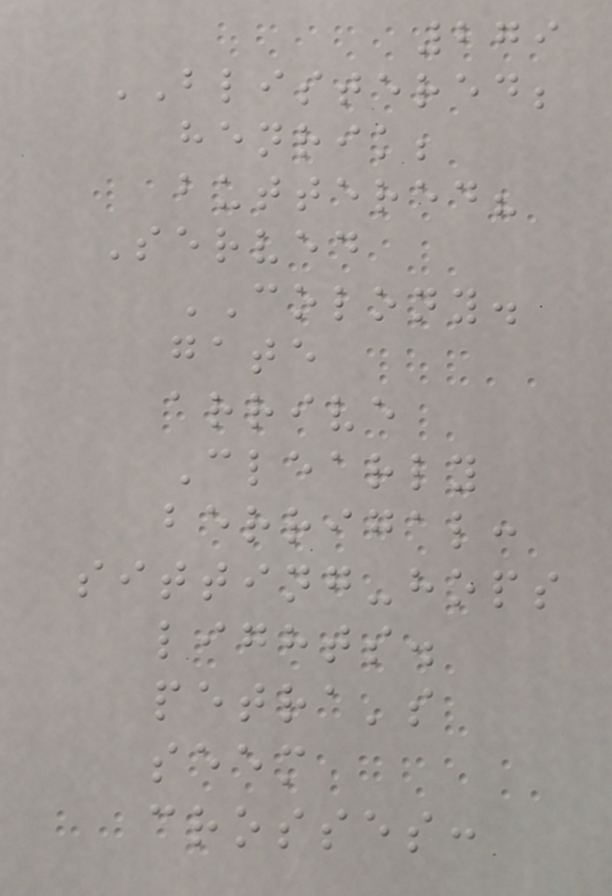279
BLISTERED;
henrik;
buttered?
Served
COLONY.
gate
arrive
Clearly
berrigal:
sitting-hops
lights.
petra's
seem
crosses:
